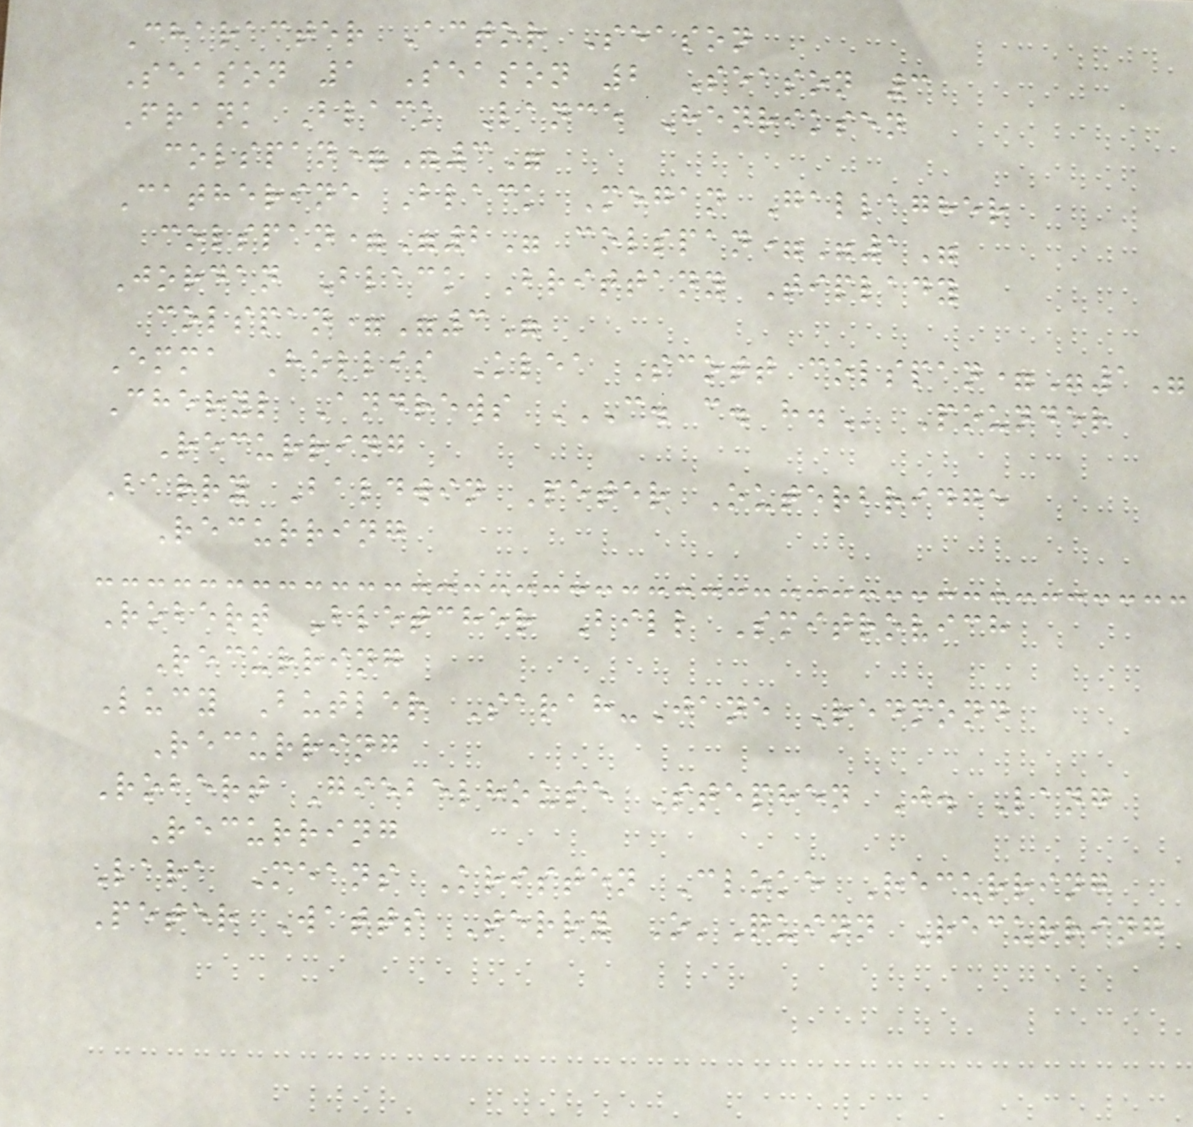Character Actor Season
Season 1 Season 2 Season 3
Frank Black Lance Henriksen
colspan="3"
Catherine Black Megan Gallagher
colspan="2" colspan="1"
Jordan Black Brittany Tiplady
colspan="3"
Emma Hollis Klea Scott colspan="1"
Cheryl Andrews C. C. H. Pounder
Recurring
Barry Baldwin Peter Outerbridge
Recurring
Robert Bletcher Bill Smitrovich
Recurring
Lucy Butler Sarah-Jane Redmond
Recurring
Robert Giebelhouse Stephen J. Lang
Recurring
Lara Means Kristen Cloke Recurring
Peter Watts Terry O'Quinn Recurring
